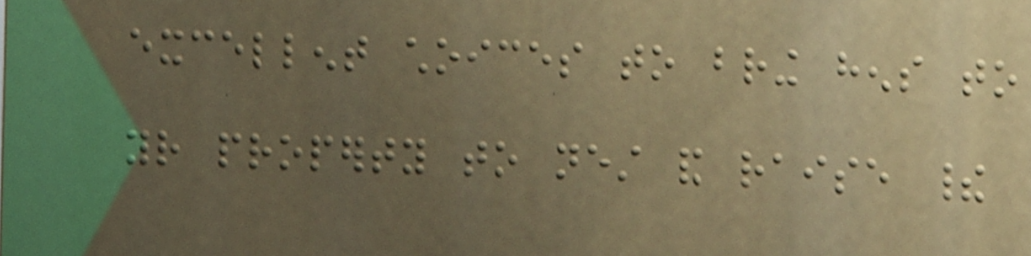excellent choices to bring hens to
your property to nest and raise their
